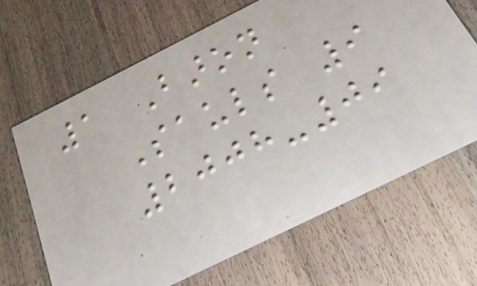1 Baron
Sauls 9
2008-09
